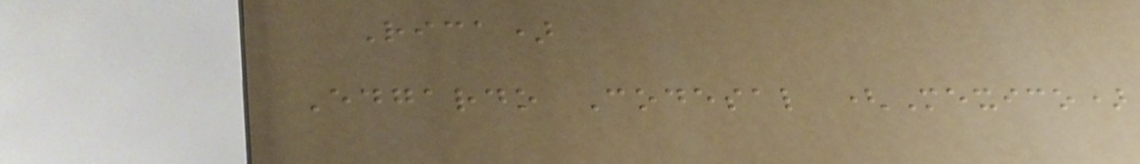Rica)
Edgardo Codesal (Mexico)
